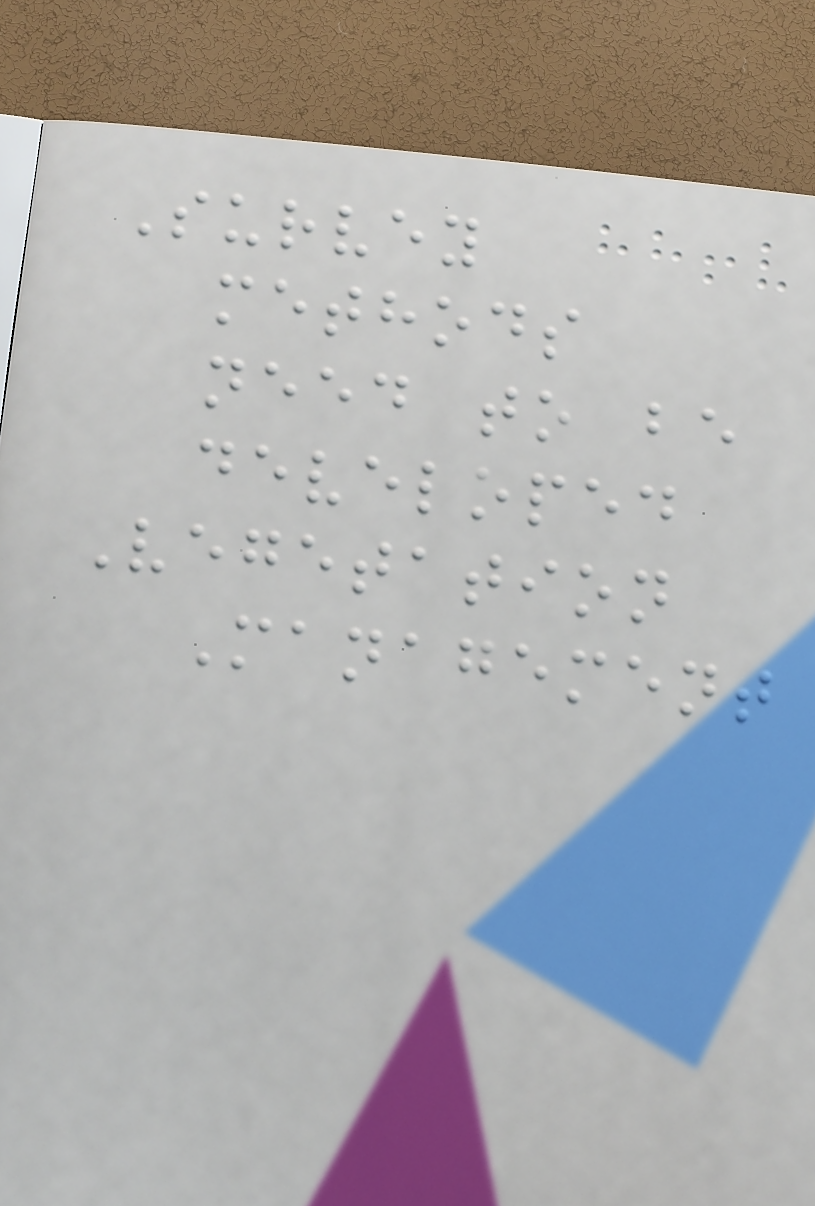Survey
methods
need to be
developed
Vegetation
Management
